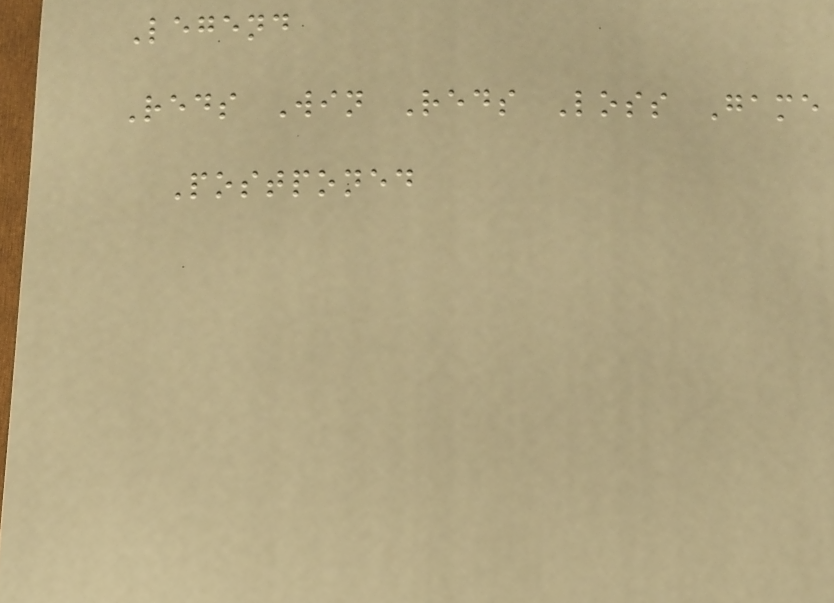Legend
Reds Win Reds Loss Game
Postponed
